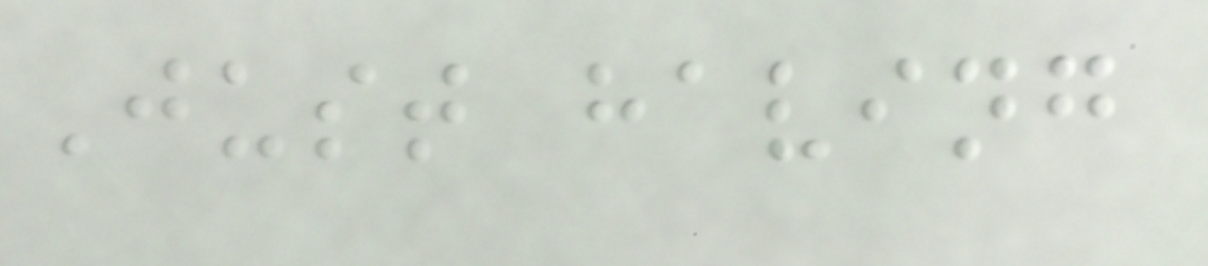Just having
